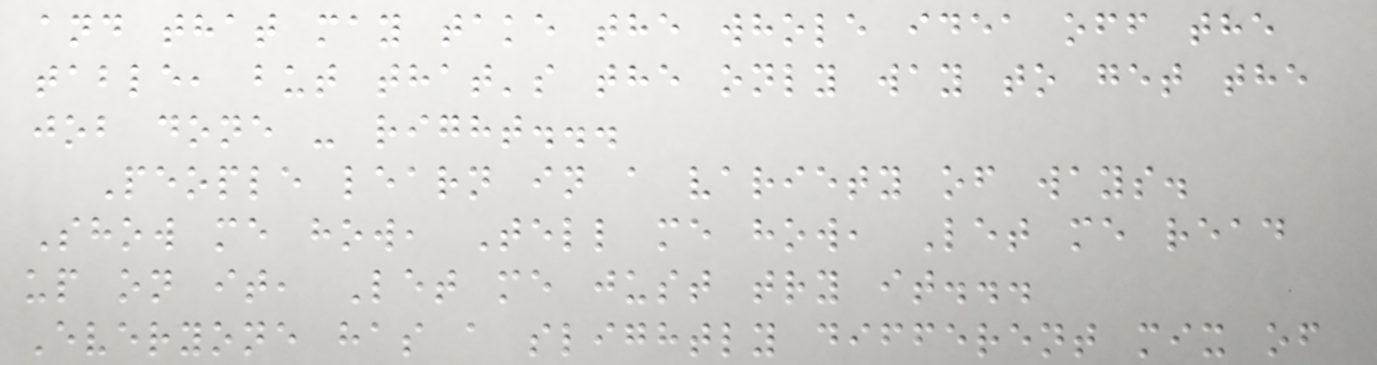and that may take the whole idea off the
table, but that's the only way to get the
job done - right...
People learn in a variety of ways.
Show me how, Tell me how, Let me read
up on it, Let me just try it...
Everyone has a slightly different mix of
